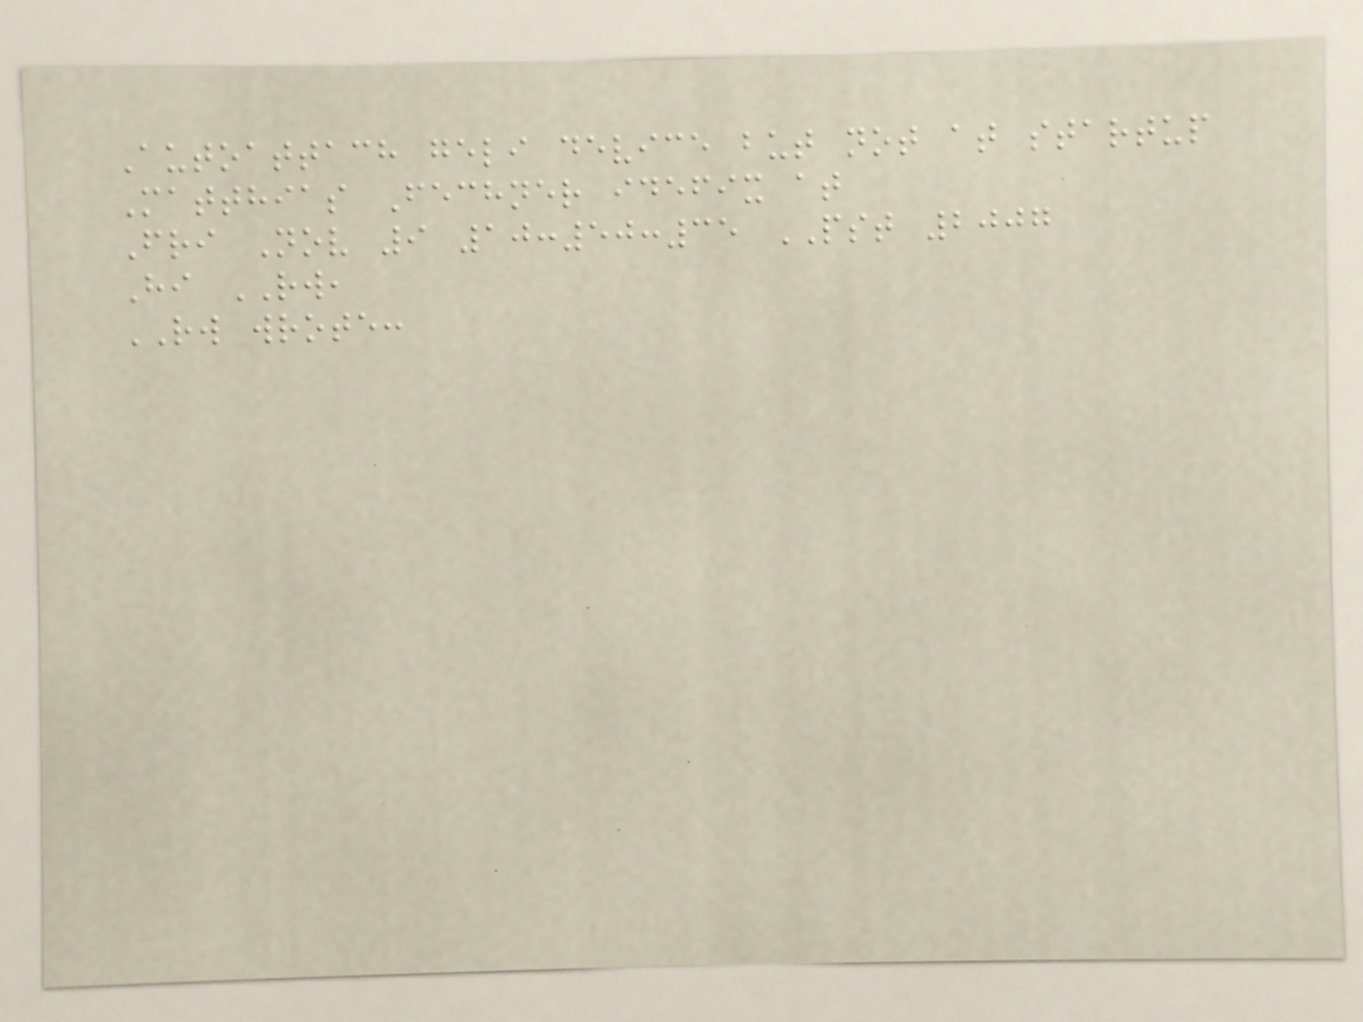Autoattach geli device but not at startup
Matthias Fechner idefix at
Fri Nov 9 10:50:35 PST 2007
Hi RW,
RW wrote:
